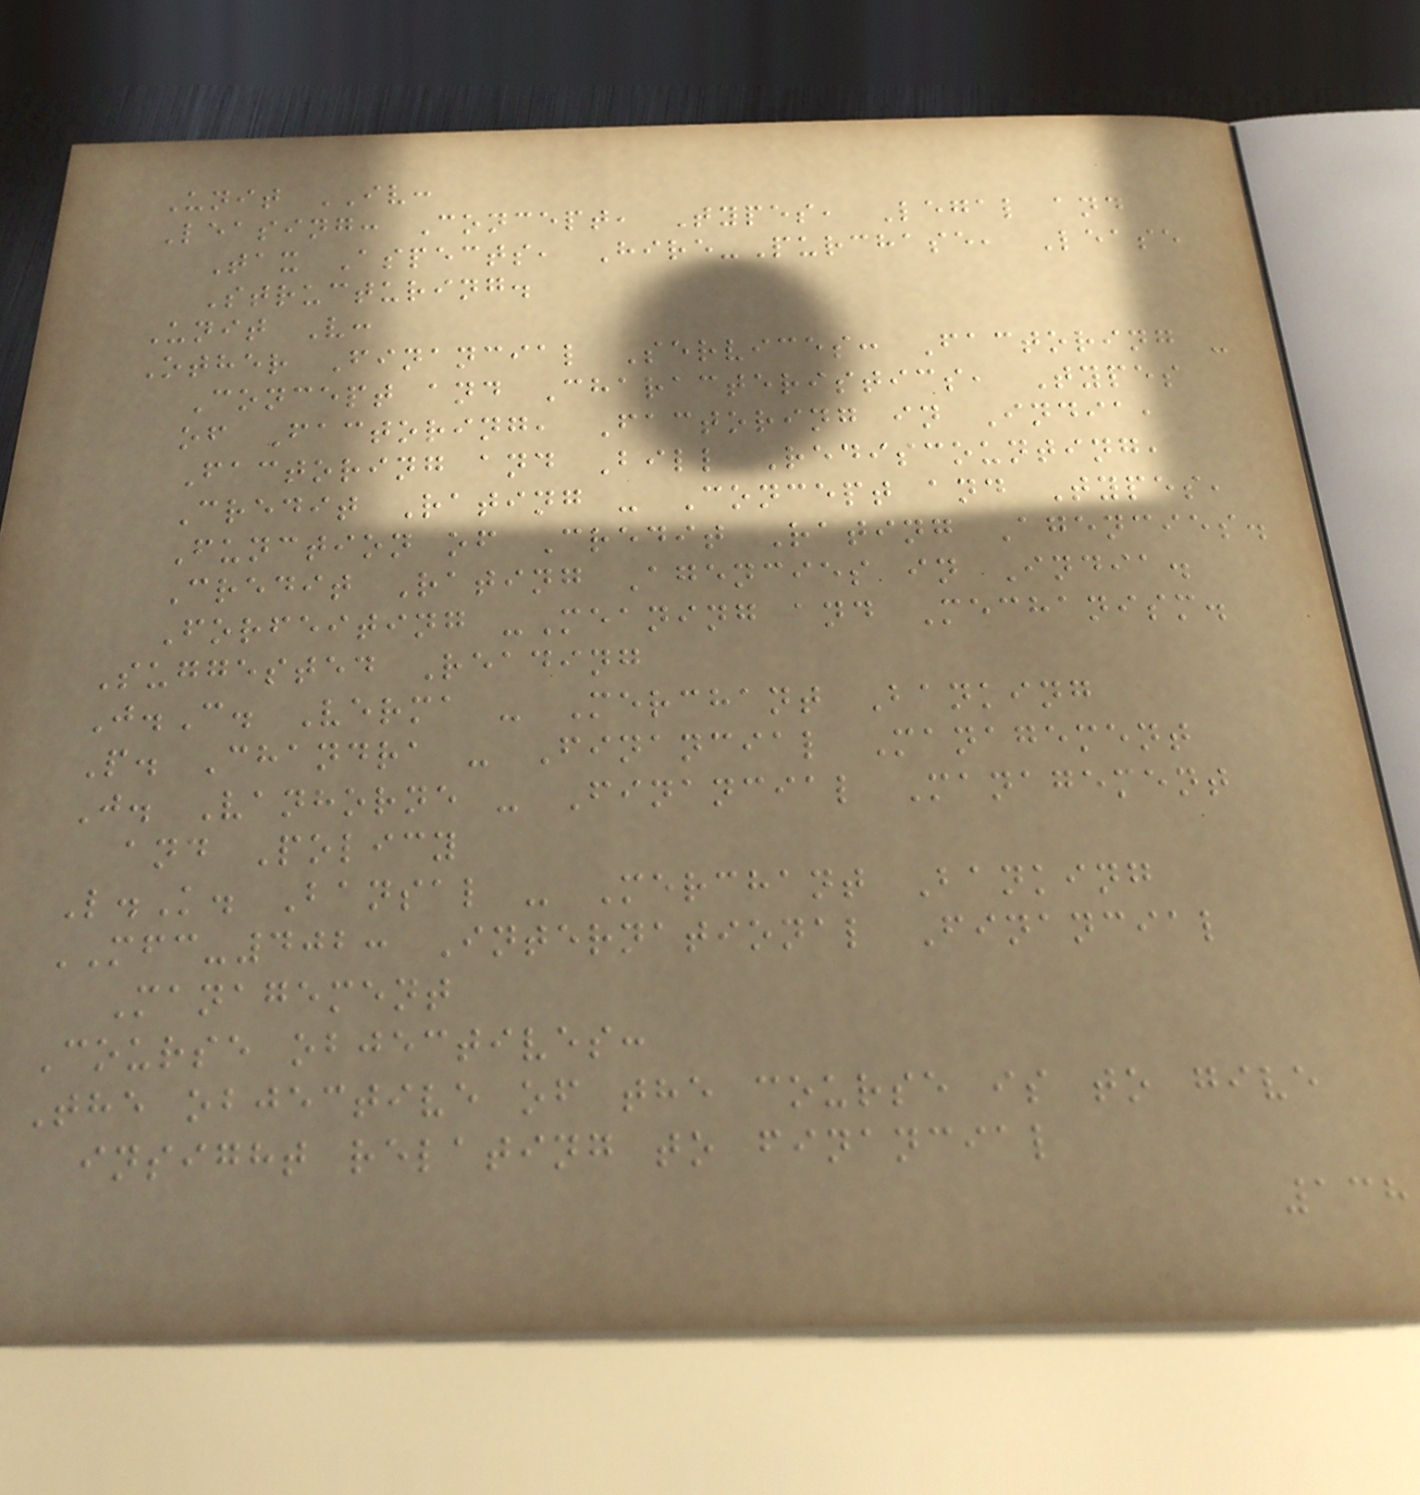Unit IV:
Leasing: Concept, Types, Legal and
Tax Aspects, Hire-Purchase, Lease
Structuring.
Unit V:
Other Financial Services: Factoring -
Concept and Characteristics, Types
of Factoring, Factoring in India,
Factoring and Bill Rediscounting,
Credit Rating - Concept and Types,
Function of Credit Rating Agencies.
Credit Rating Agencies in India.
Forfeiting -Meaning and Mechanism.
Suggested Reading
J.C. Verma - Merchant Banking
P. Chandra - Financial Management
J. Vanhorne - Financial Management
and Policy
L.K. Bansal - Merchant Banking
MFC-402: International Financial
Management
Course objectives:
The objective of the course is to give
insight relating to financial
138
